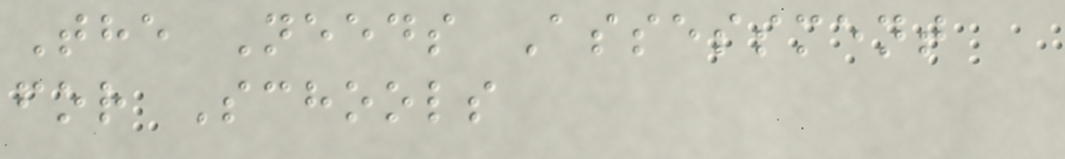The Needs Assessment
for Schools
